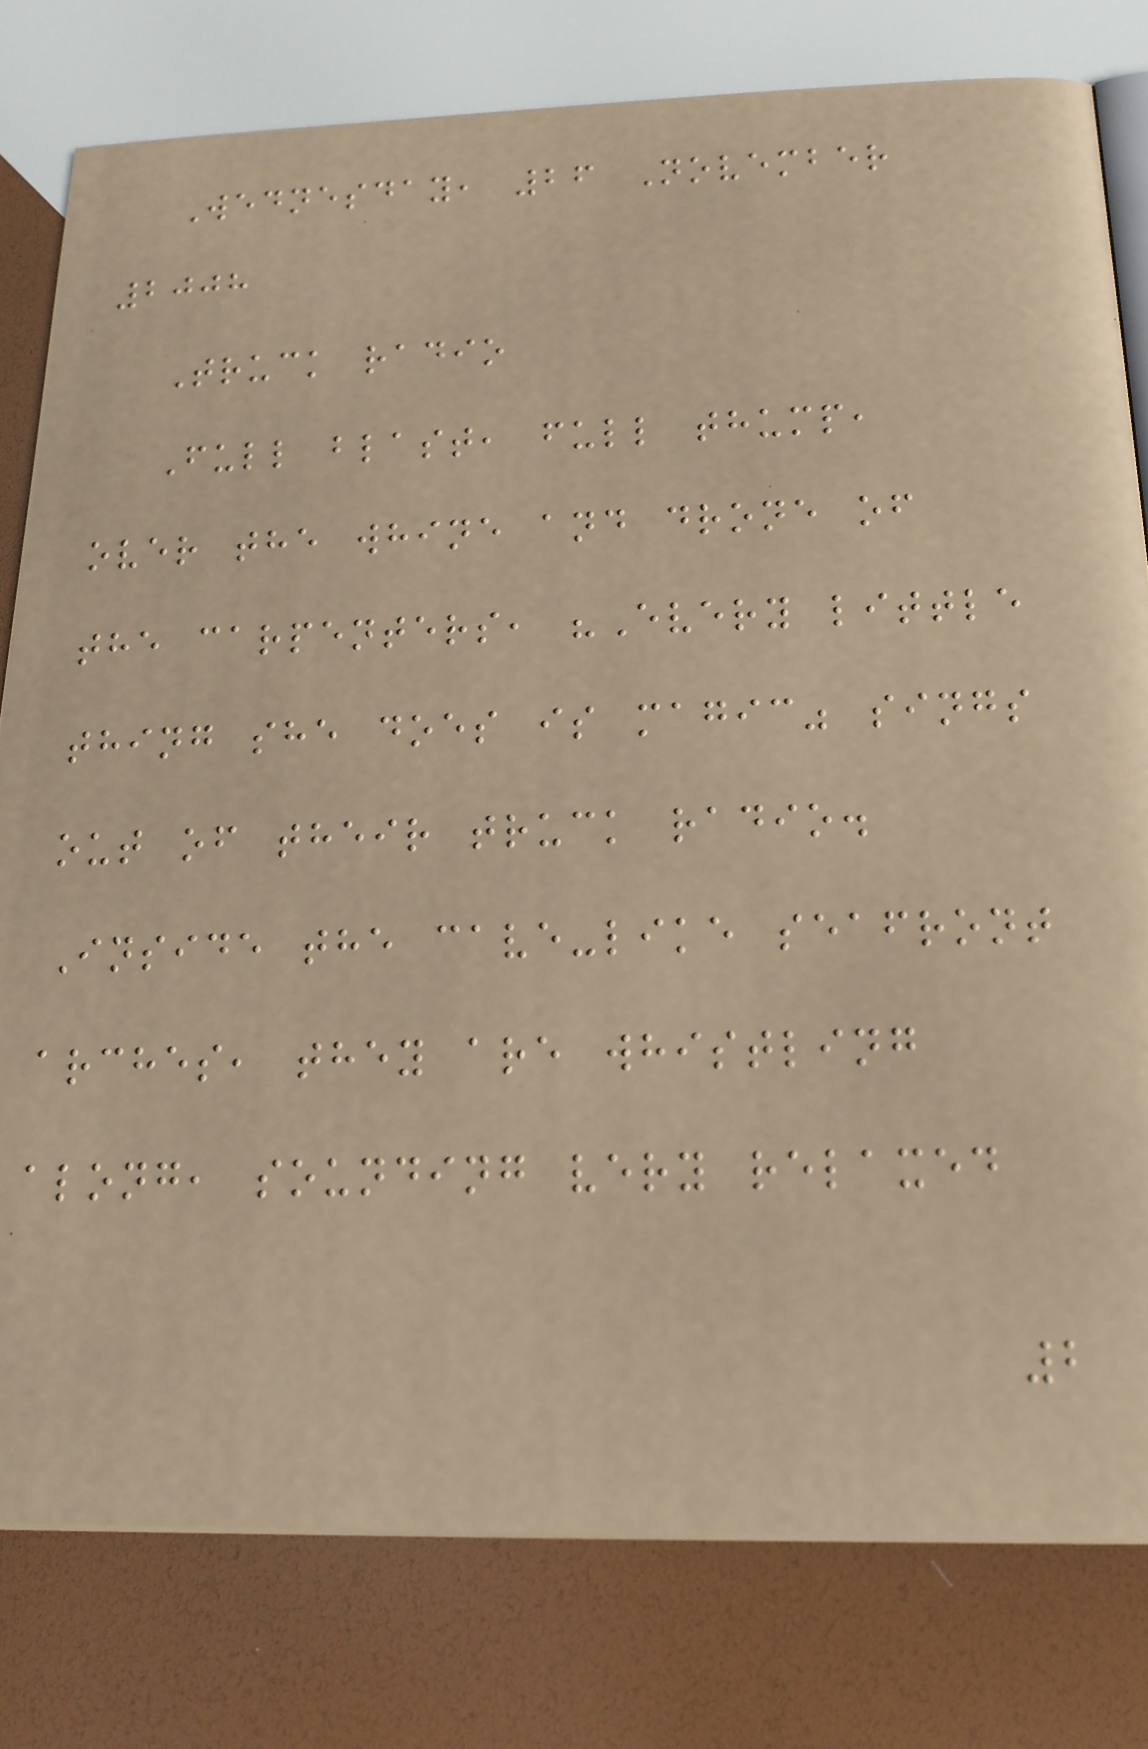Wednesday, 26 November
2008
Truck radio
Full blast, full thump,
over the whine and drone of
the carpenters, "Every little
thing she does is magic" sings
out of their truck radio.
Inside the cave-like seafront
arches, they are whistling
along, sounding very relaxed
2
